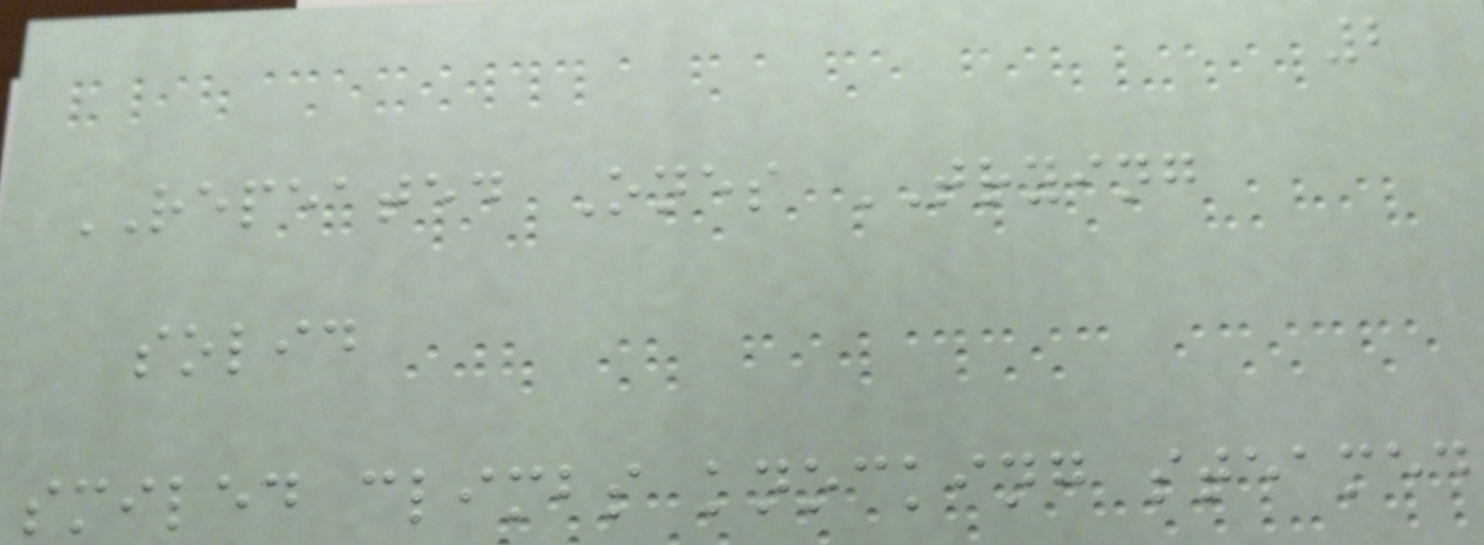2
REPEATED Ones TRYING
solid
smiled climbs knocking steamed
